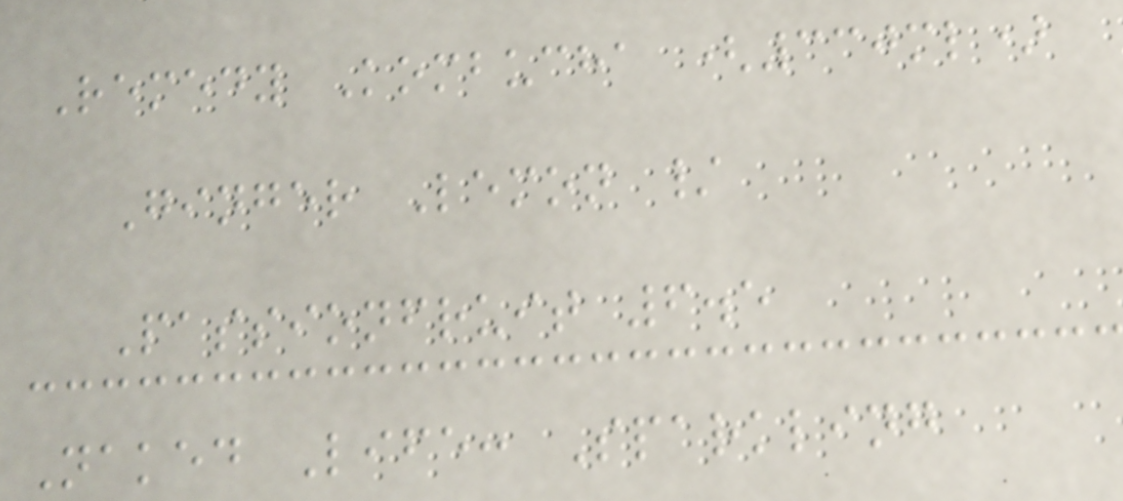Remedy Kombucha (330ml)
Ginger Lemon /
Passionfruit 6.5
Naked Life: Sparkling
